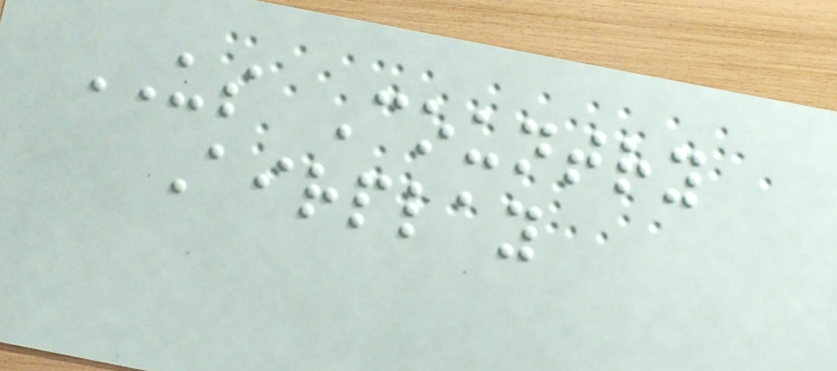US Country
Airplay
